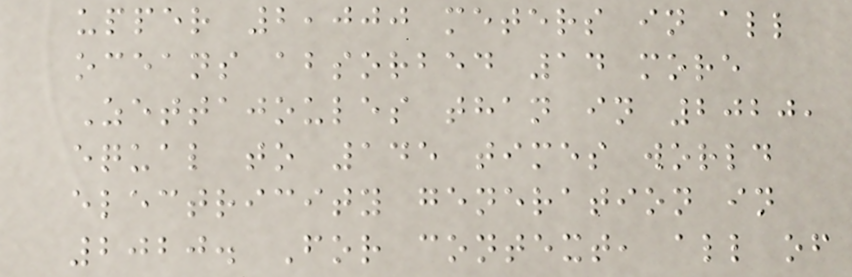upper 2,000 meters in all
oceans absorbed 14 more
Zettajoules than in 2020,
equal to 145 times world
electricity generation in
2020. For context, all of
